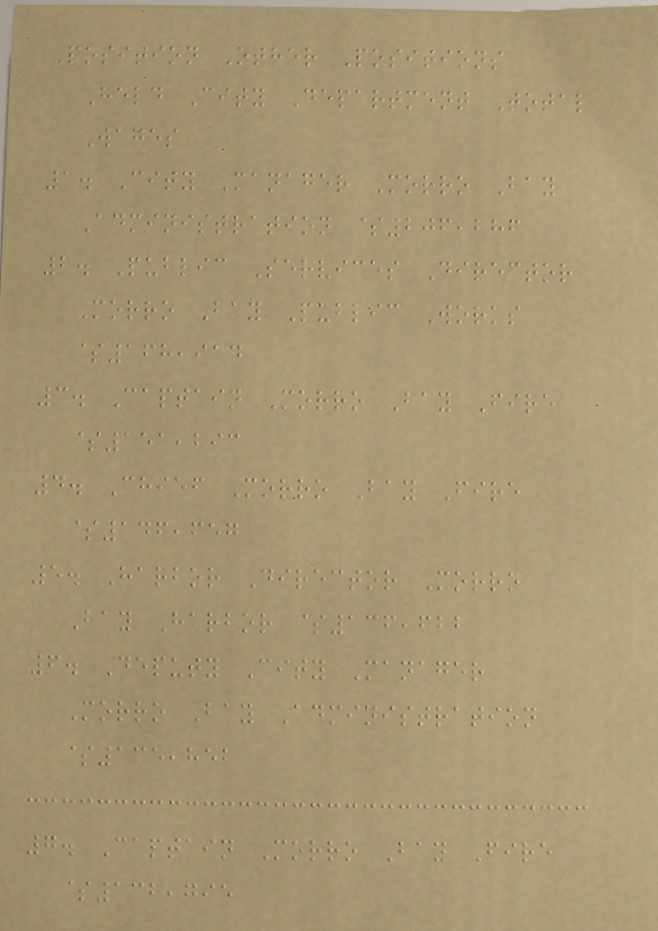Position Other Positions
Held City Department Total
Wages
1. City Manager Morro Bay
Administration $206,286
2. Public Services Director
Morro Bay Public Works
$168,914
3. Captain Morro Bay Fire
$151,293
4. Chief Morro Bay Fire
$146,657
5. Harbor Director Morro
Bay Harbor $136,622
6. Deputy City Manager
Morro Bay Administration
$135,852
7. Captain Morro Bay Fire
$132,795
